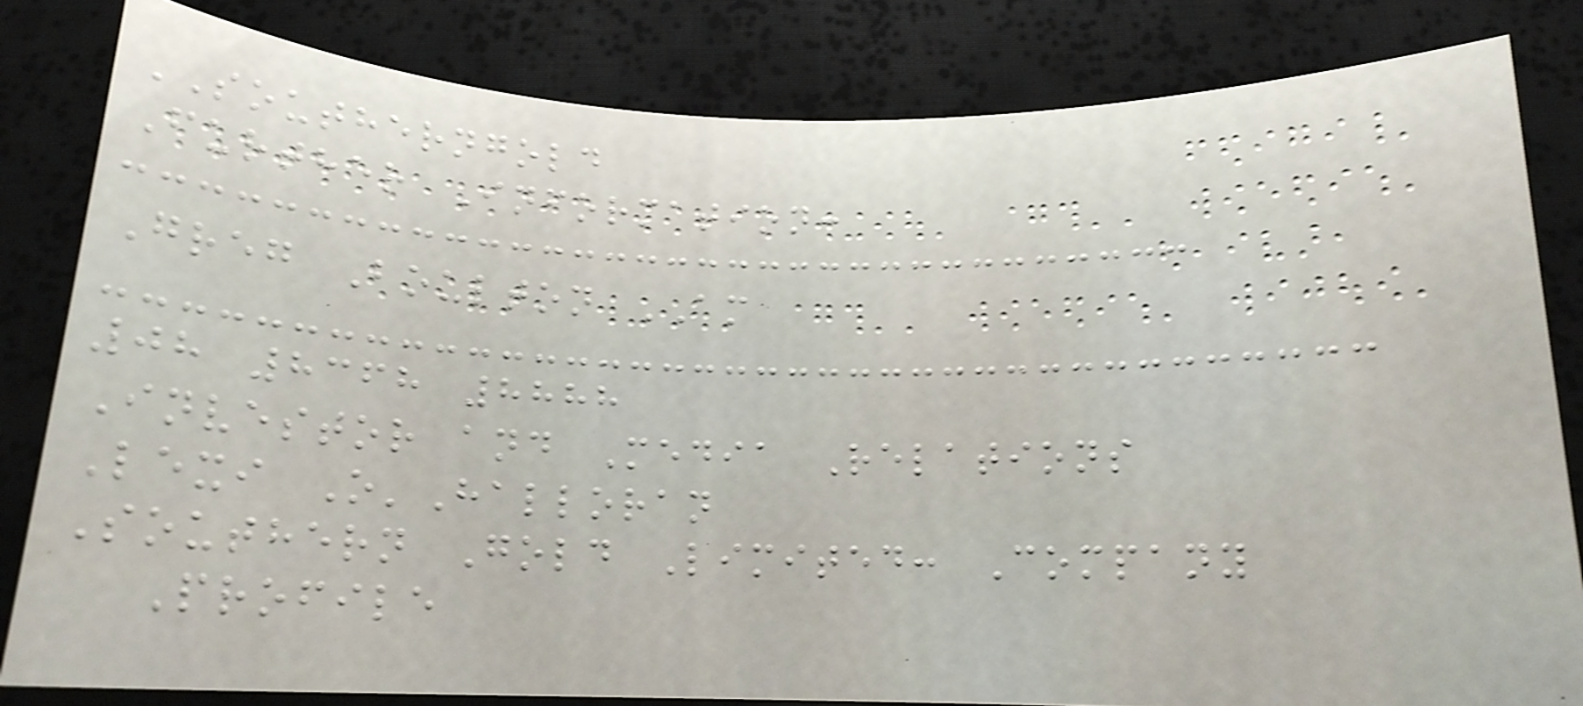SOUTHERNGOLD
Further Information:
Greg Boulton AM
08 8368 8888
Investor and Media Relations
Lexi O'Halloran
Southern Gold Limited: Company
Profile
